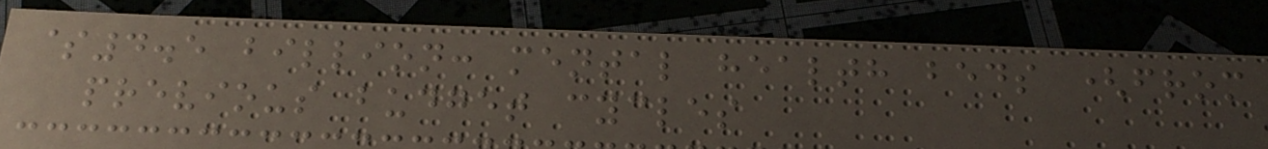$4.5 billion: mental health beds (from
previous budget cycles
